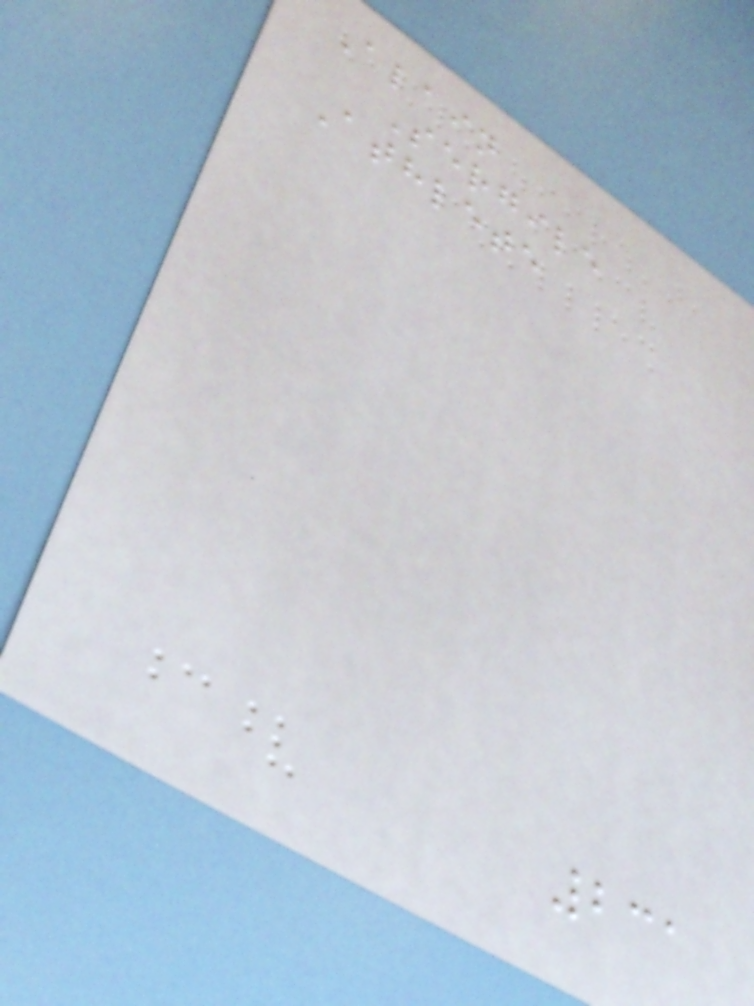Alain
Sergile
Athlete
231
